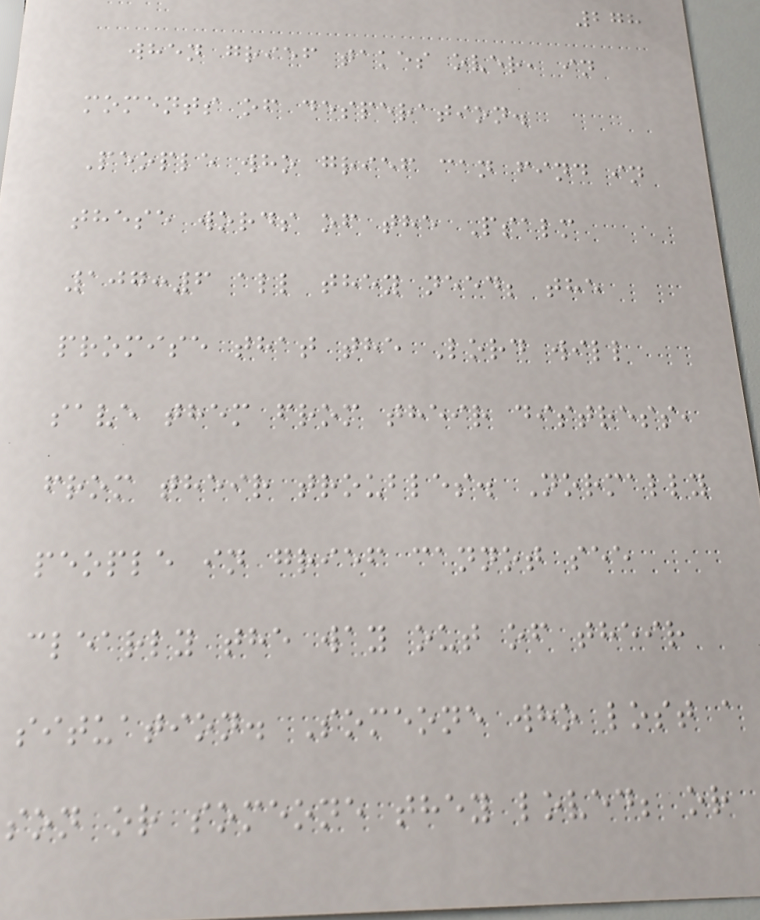278
when grief takes over, in
moments of desperation.
People who grief can find in
these words of the Psalm
107:6 all they need; the
promise that the Lord will
save them from their distress,
from their troubles. Normally
people in grief cannot see
clearly the way out of their
situation. Someone who lost a
son or someone they loved; or
